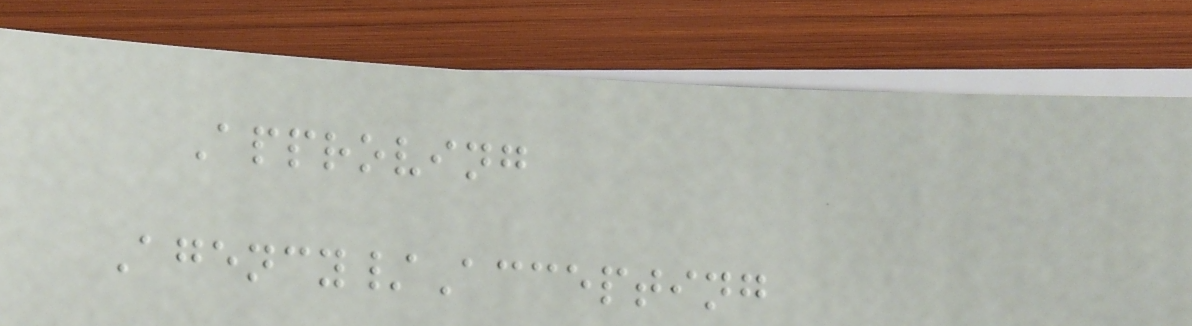Approving
Agency/Accepting
